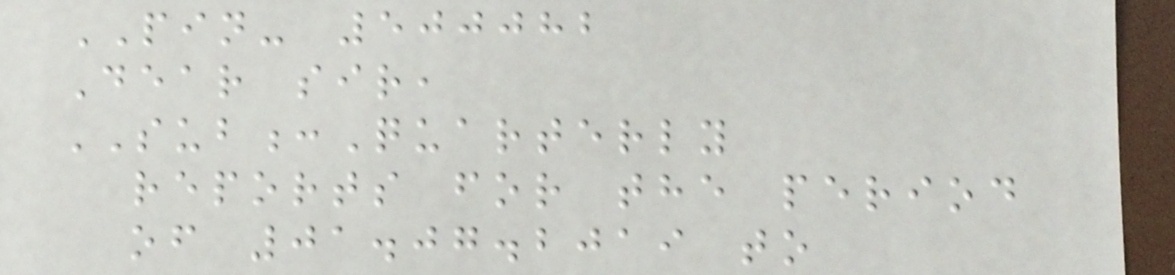PIN- 500082
Dear sir,
SUB:Quarterly
reports for the period
of 01.07.2019 to
